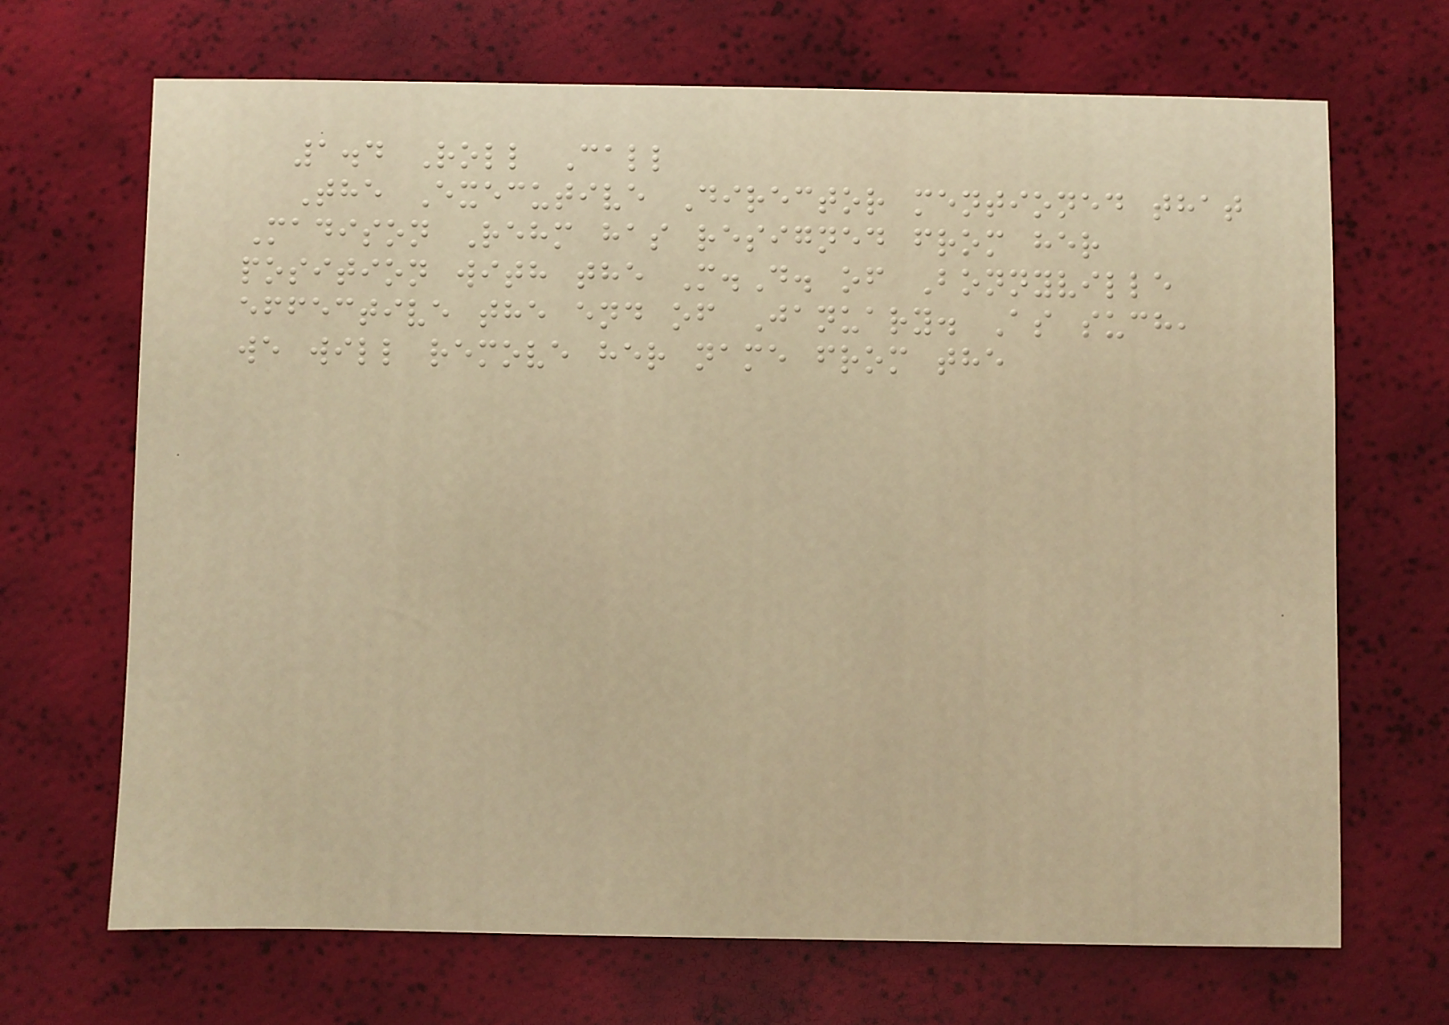1.4 Roll Call
The Executive Director mentioned that
Madison Rehm has resigned from her
position with the M.D. of Bonnyville
effective the end of January. As such,
we will remove her name from the
